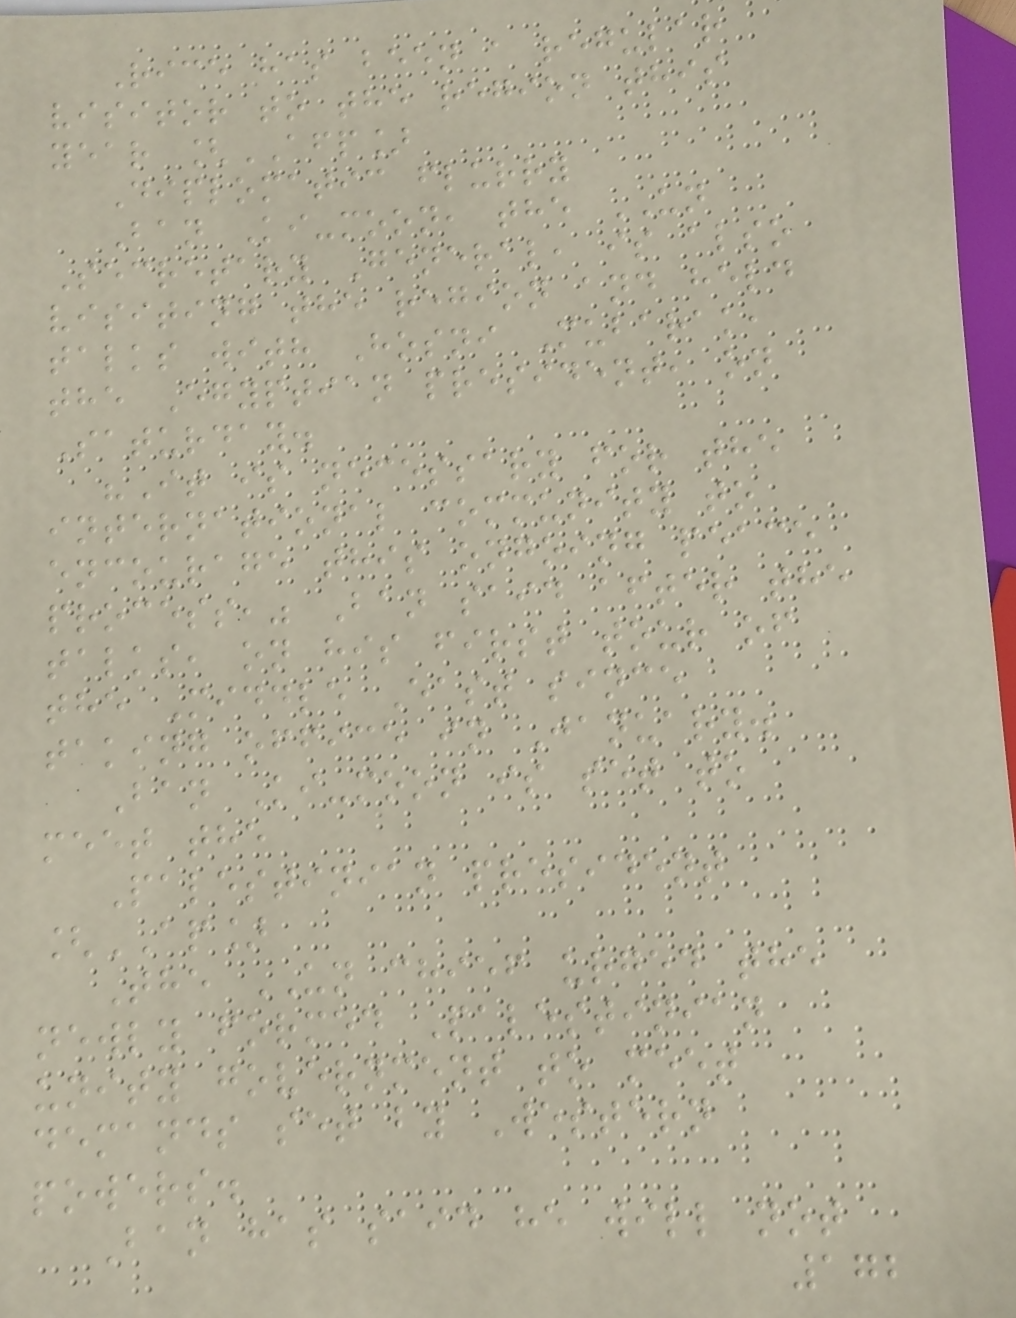Rice has been a regular
visitor to the region this
year [AFP]
Diplomatic flurry
Ban Ki-moon, the UN
Secretary General, is also
visiting the region and held
talks with Hosni Mubarak,
the Egyptian president, on
Saturday.
"It is necessary for the
international community to
encourage this ongoing peace
process," Ban said after the
talks, on his first tour of
the Middle East since
taking office in January.
Ban Ki-moon is set to
meet the
Palestinian president
[AP]
The UN chief urged the
newly formed Palestinian
unity government to meet
demands set by Western
powers.
Ban has said he will not
172
